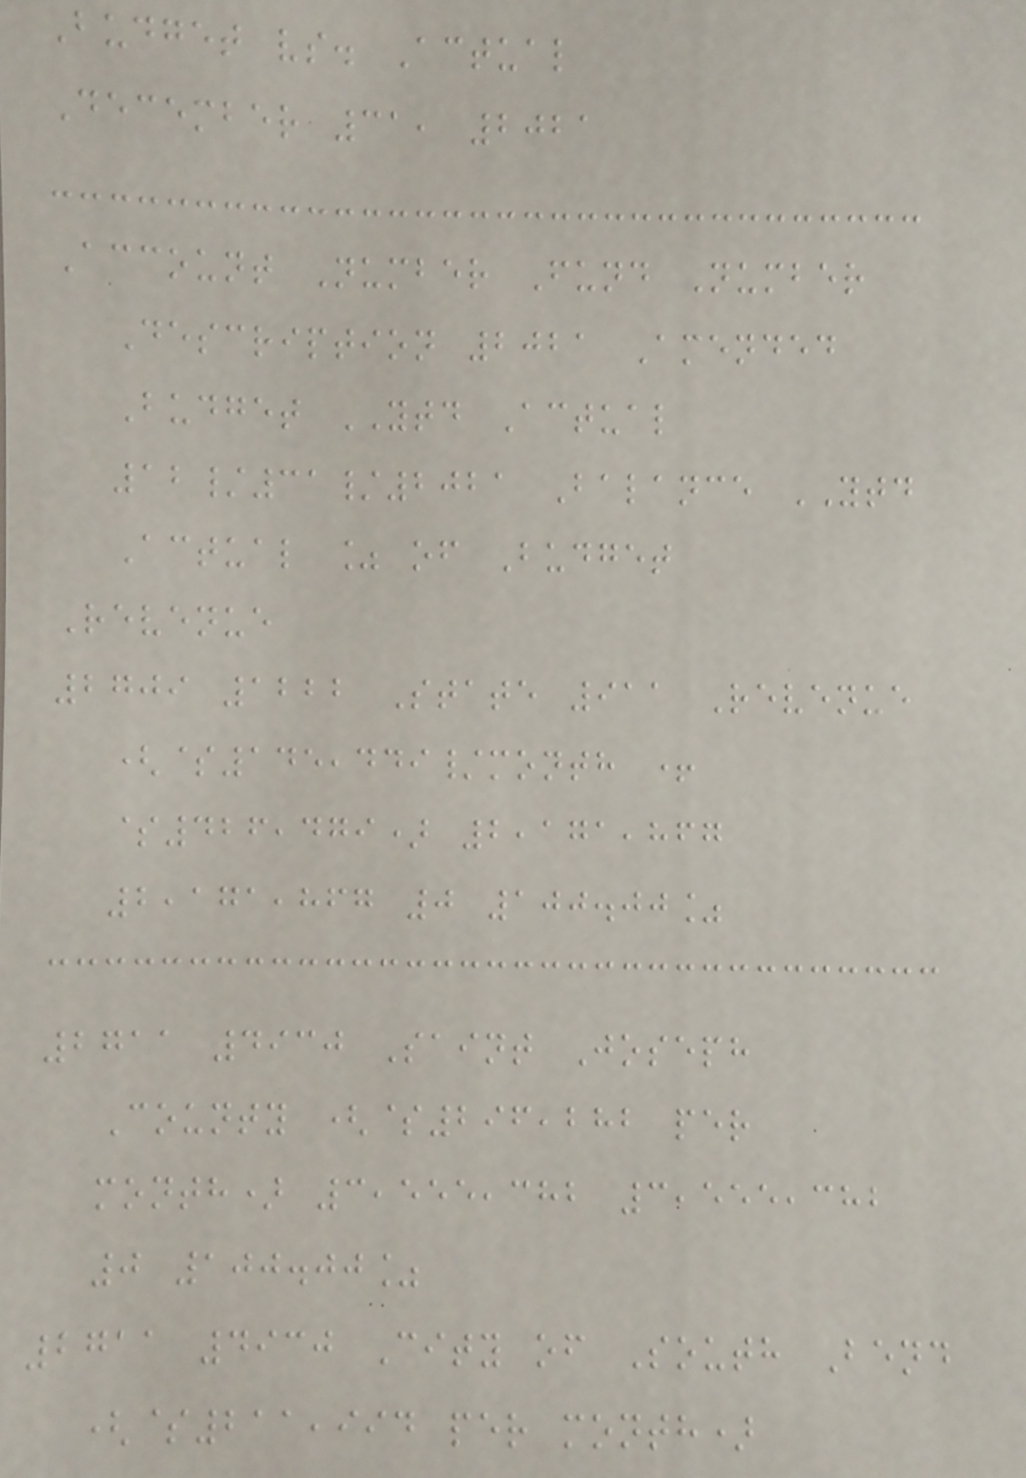Budget vs. Actual
December 31, 2021
Account Number Fund Number
Description 2021 Amended
Budget YTD Actual
12/31/2021 Balance YTD
Actual % of Budget
Revenue
2709 1222 State 911 Revenue
($145,449/month +
$426,479) 2,171,867
2,171,867 0 100.00%
2711 4930 Saint Joseph
County ($296,282 per
month) 3,555,382 3,555,382
0 100.00%
2711 4930 City of South Bend
($211,994 per month)
